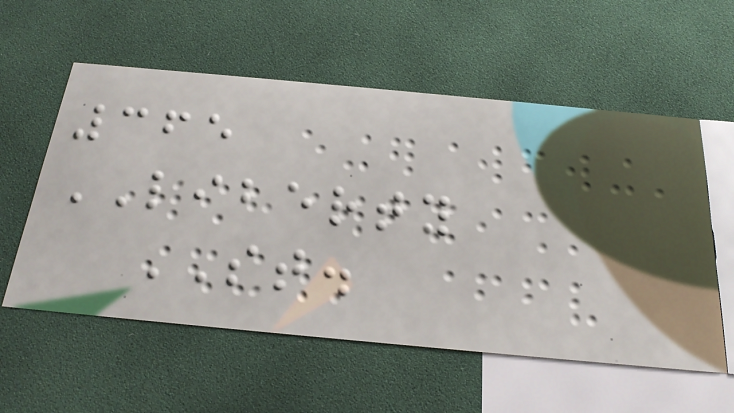365
LIBERTY
ST.
